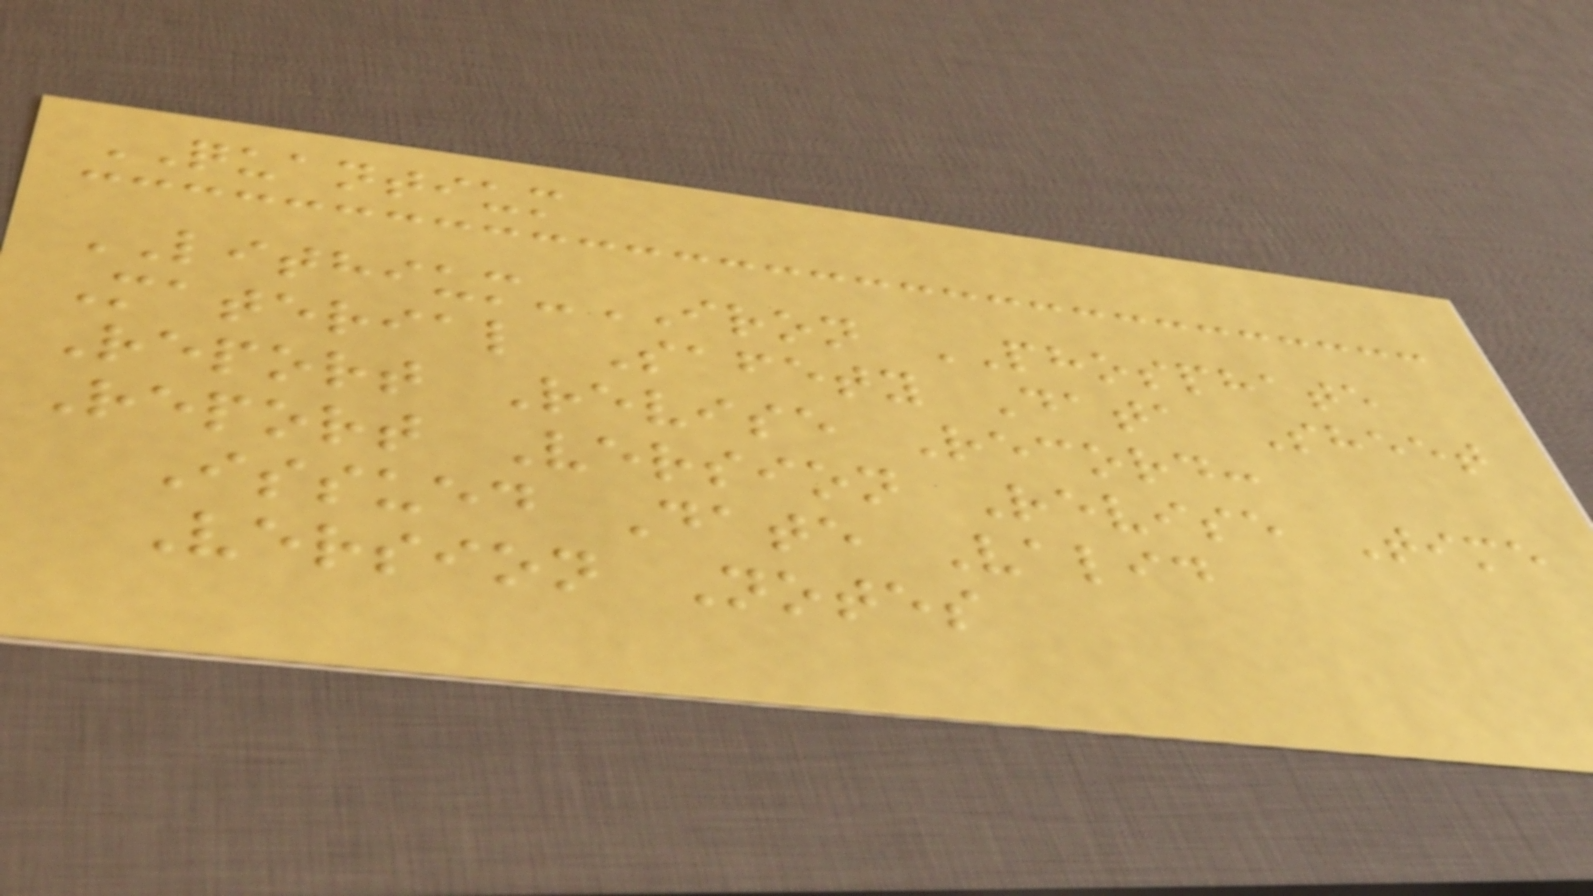QUANTIUM
LITHIUM-IRON PHOSPHATE
Material Safety Data Sheet
Report Revise Record:
Report Version Revise Time
Issued Date Valid
Version Notes
